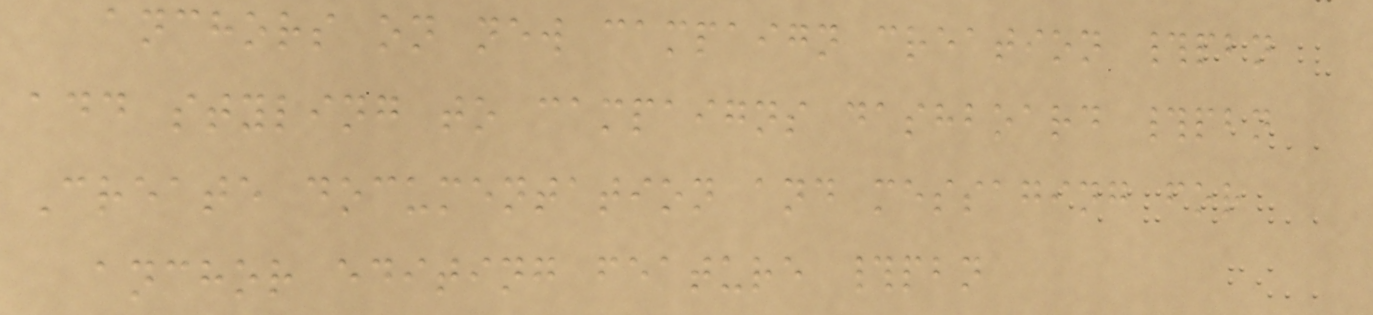anchors on new campaign creation #pbn
add styling to campaigns dashboard #pbn
Create documentation and messaging for
anchor editing feature #pbn
